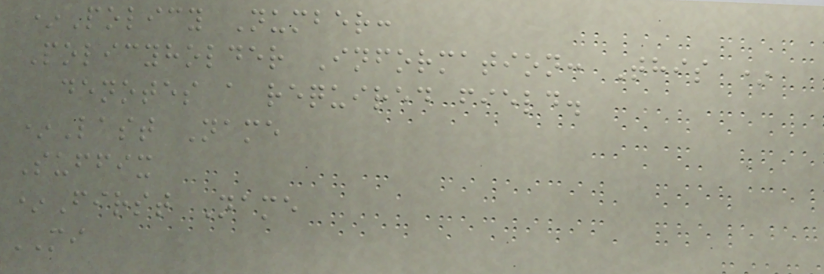*Policy Number:
Policyholder Information: This *
denotes a required field.
*Last Name
Suffix
*First Name
MI
